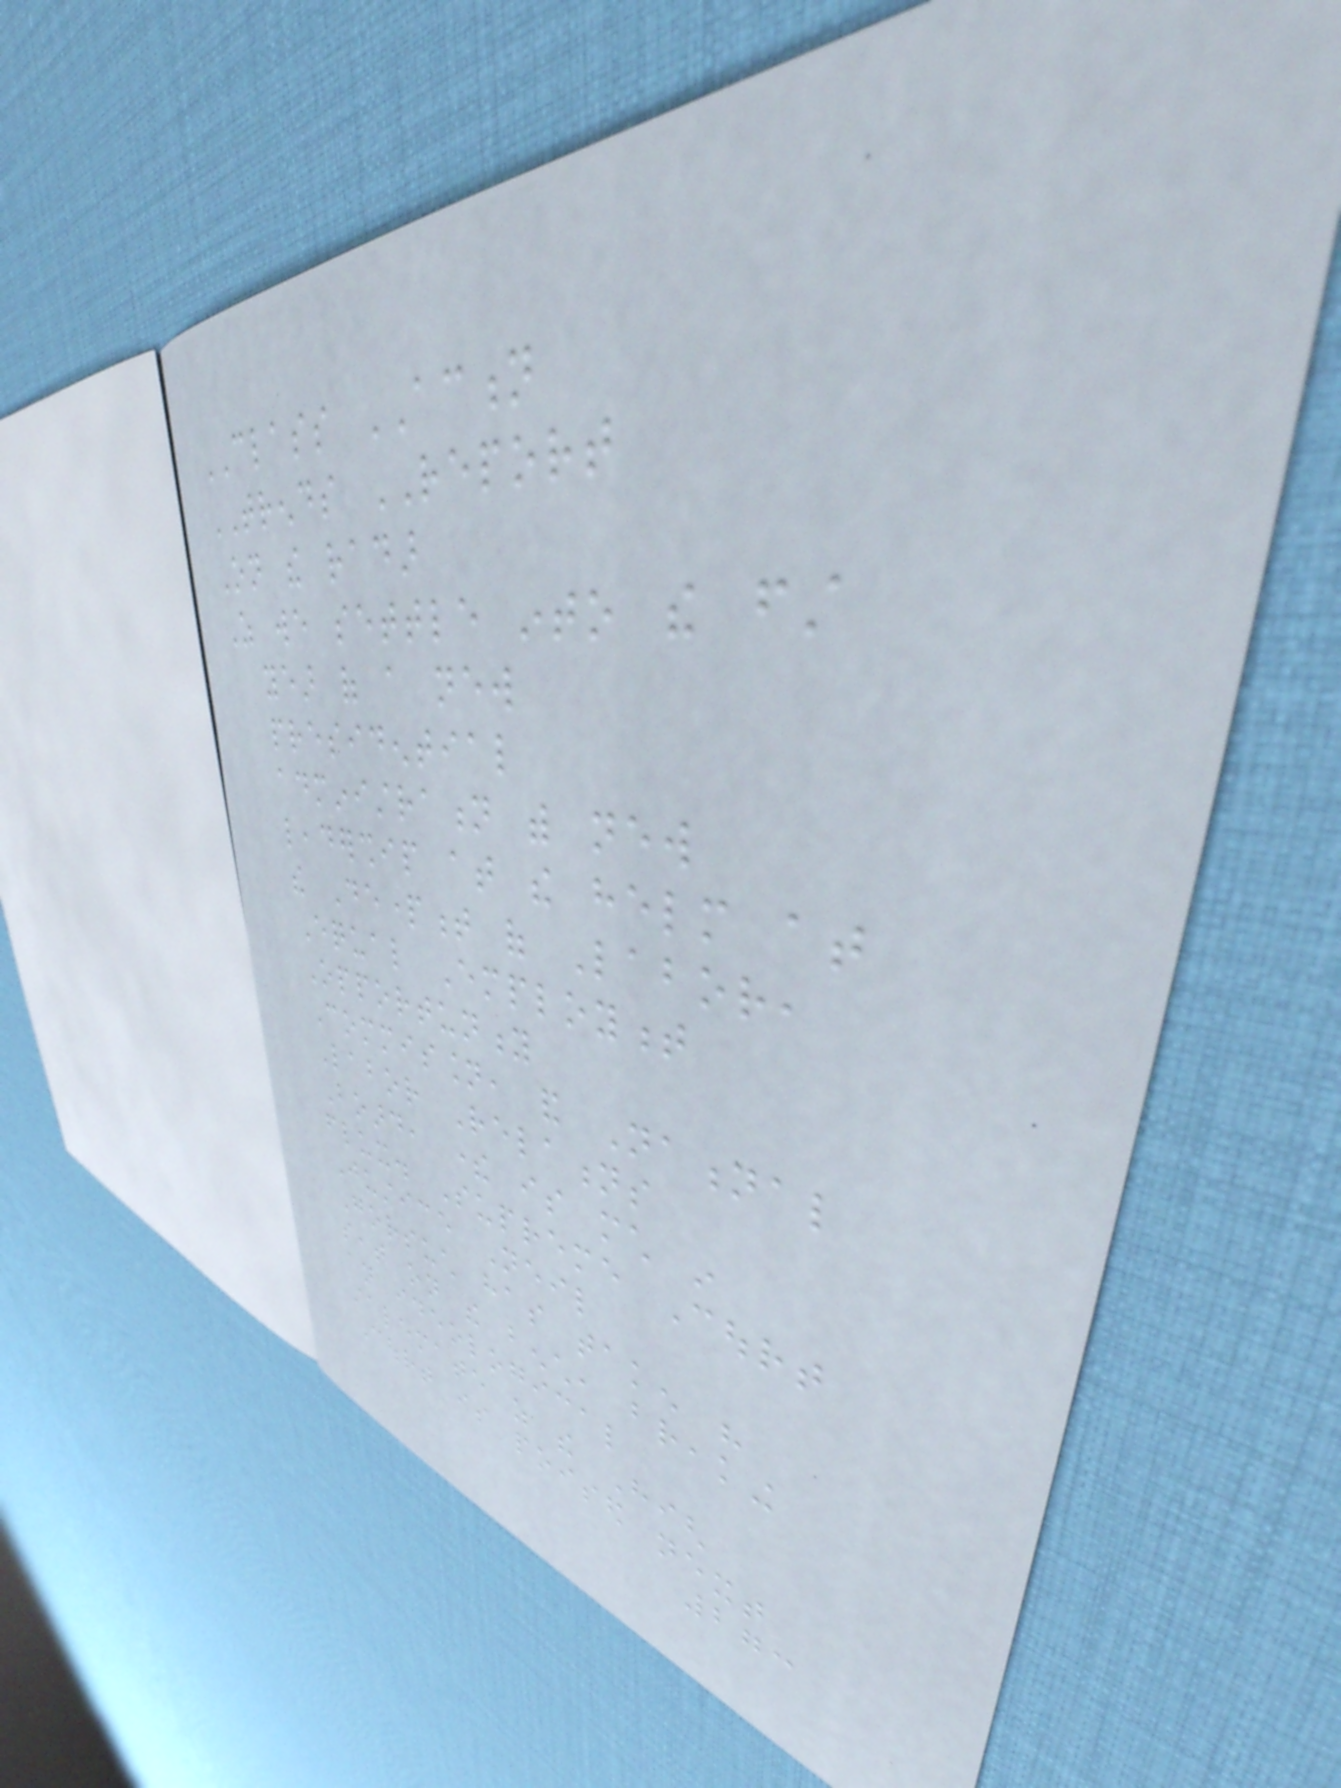CLASS ACTION
TRENDS REPORT
On the radar
As we settle into the first
year of a new
presidential
administration with new
leadership at the helm at
the Department of Labor,
Equal Employment
Opportunity
Commission, and National
Labor Relations
Board, there is much in
flux. Supreme Court
Justice Neil
Gorsuch has taken his
seat on the bench, breaking
an ideological
stalemate as the High
Court is poised next
273
